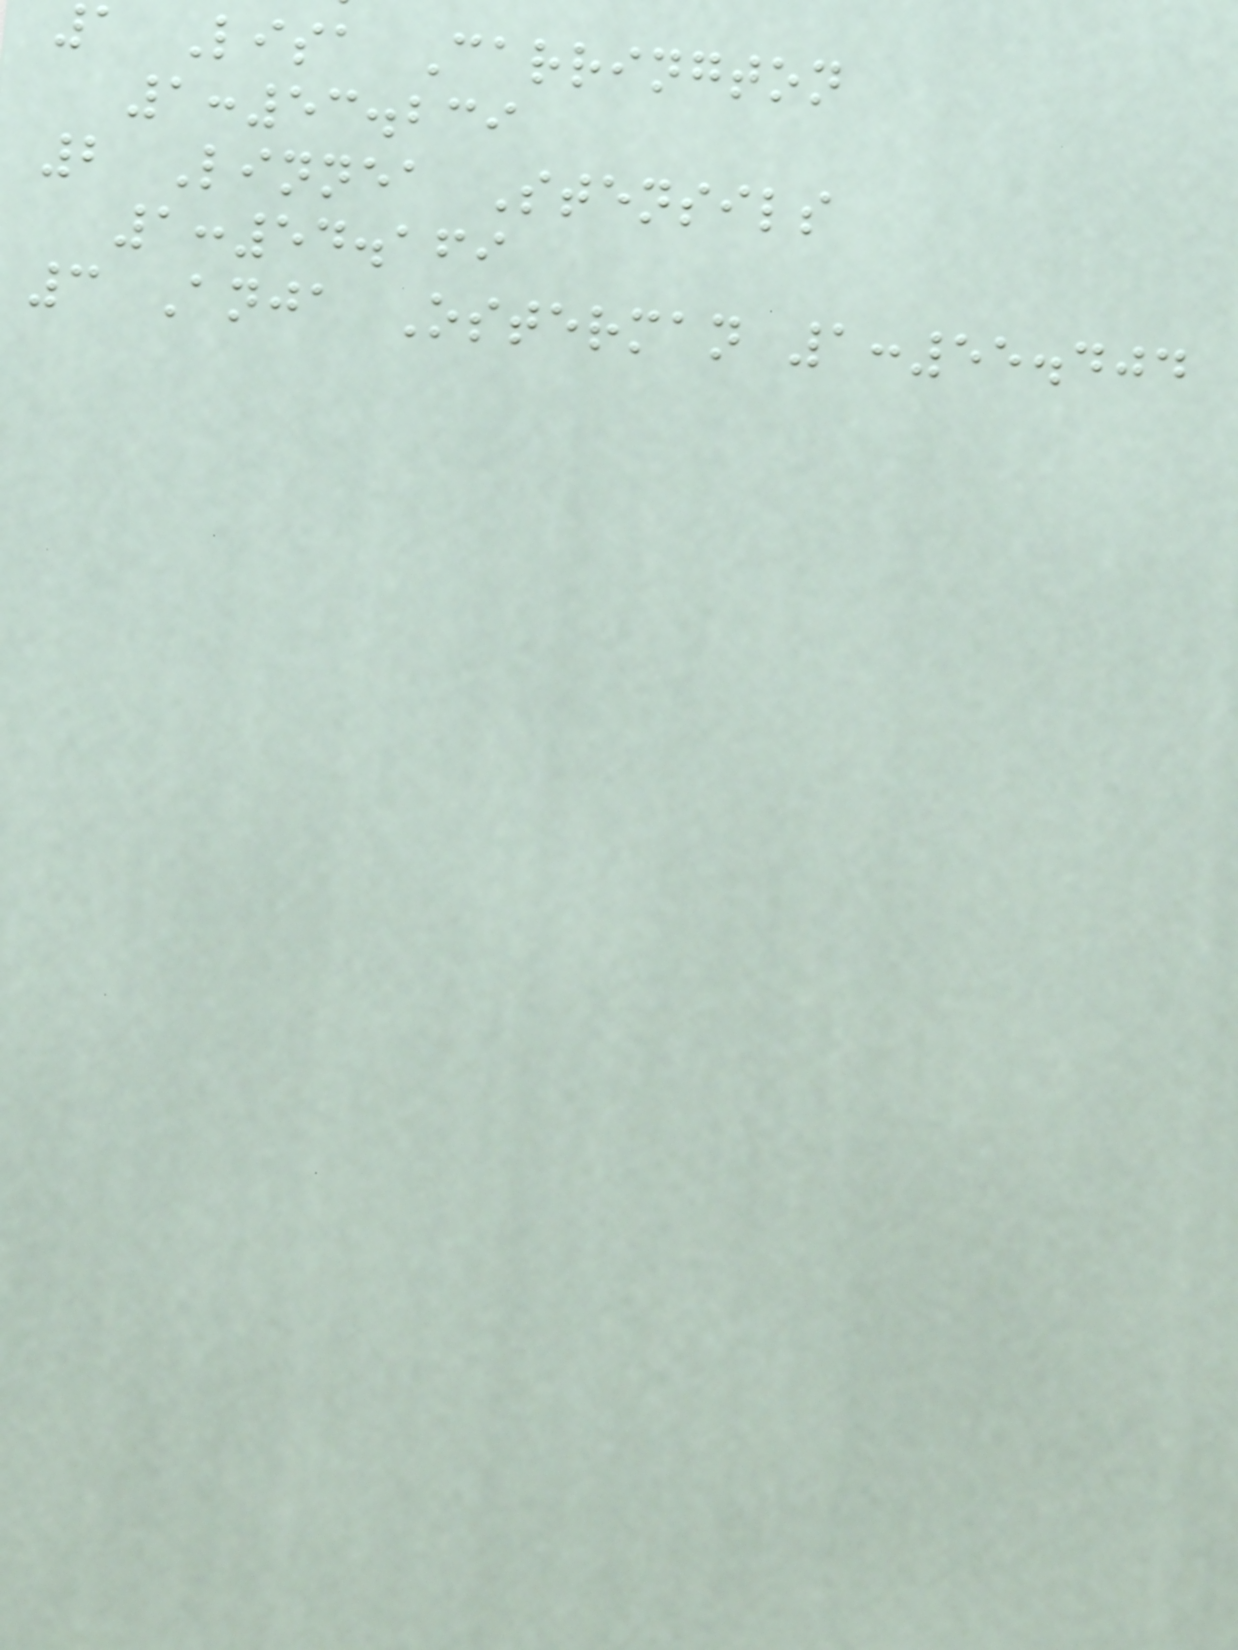1 Lisa Carrington
1:53.239
2 Linnea Stensils
1:54.169
3 Anja Osterman 1:55.404
